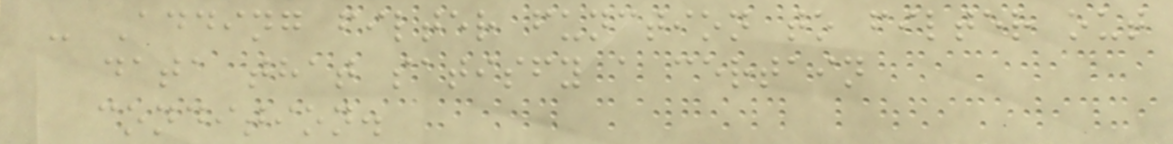- Adding filter function to filter out
data that satisfy a certain
condition.
